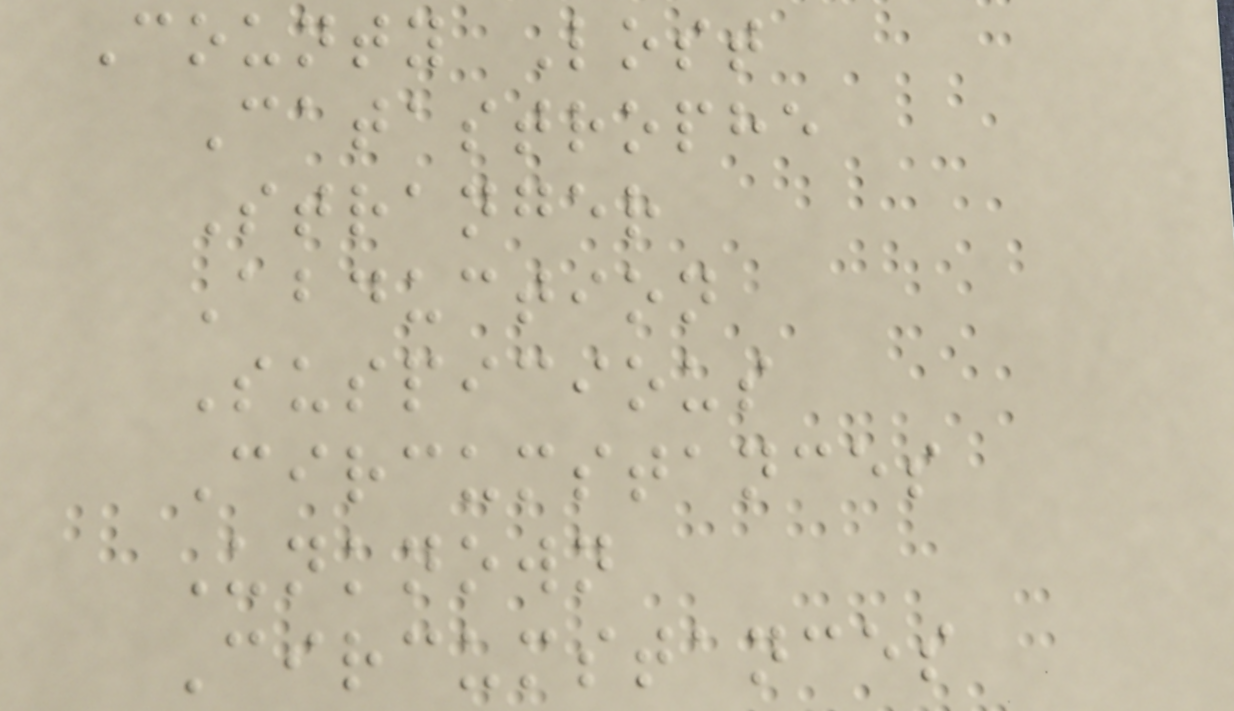County Lost
Catastrophe
Stranger
Abduction
Suspicious
Circumstances
Unknown
Circumstances
